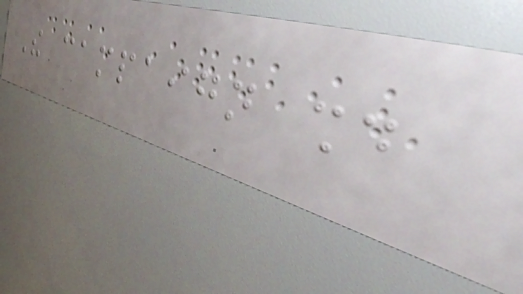The campaign should
